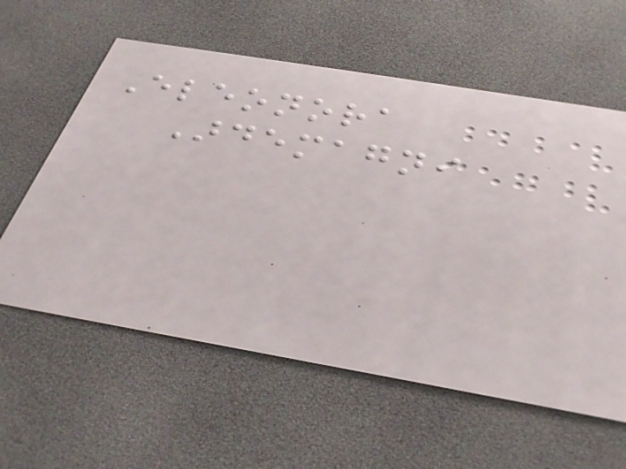Eleonora
Ardemagni
